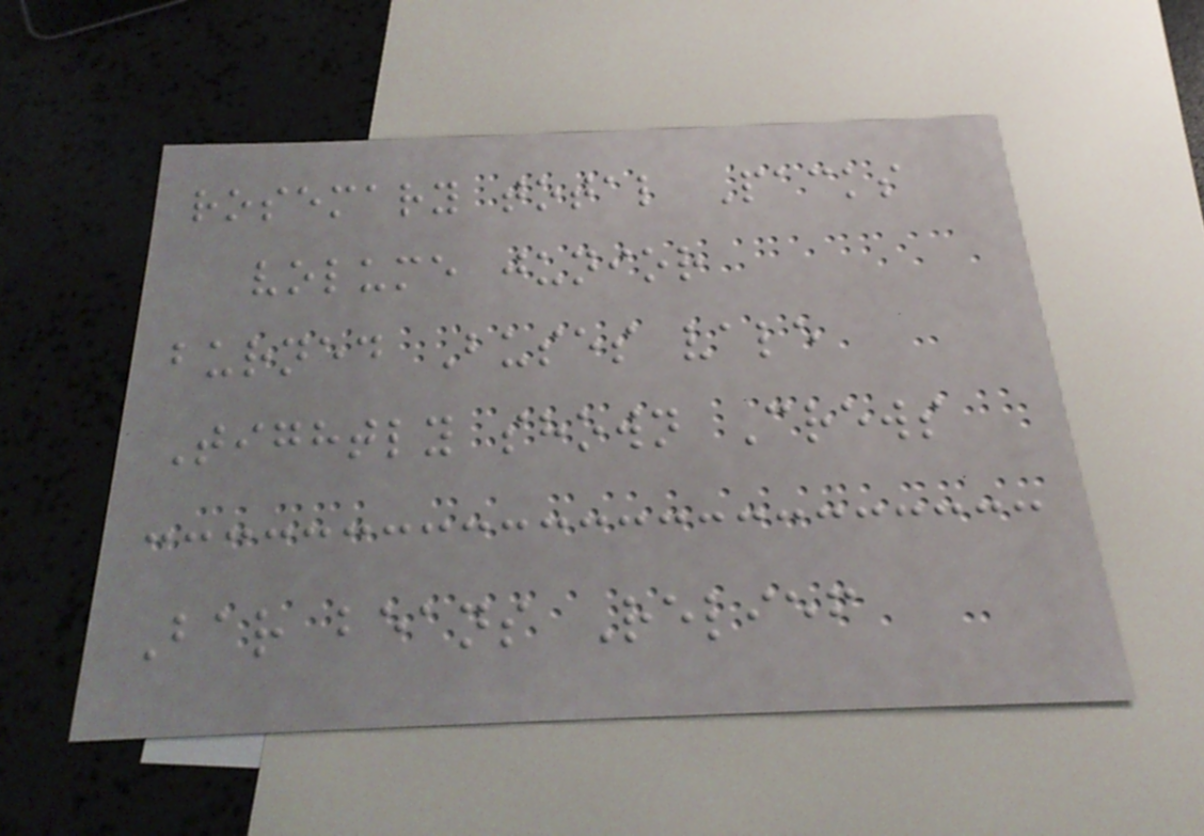rosemary total Packs
volume junior
burned Buses vale
Tightly shown Crews
Bar beans Relief
